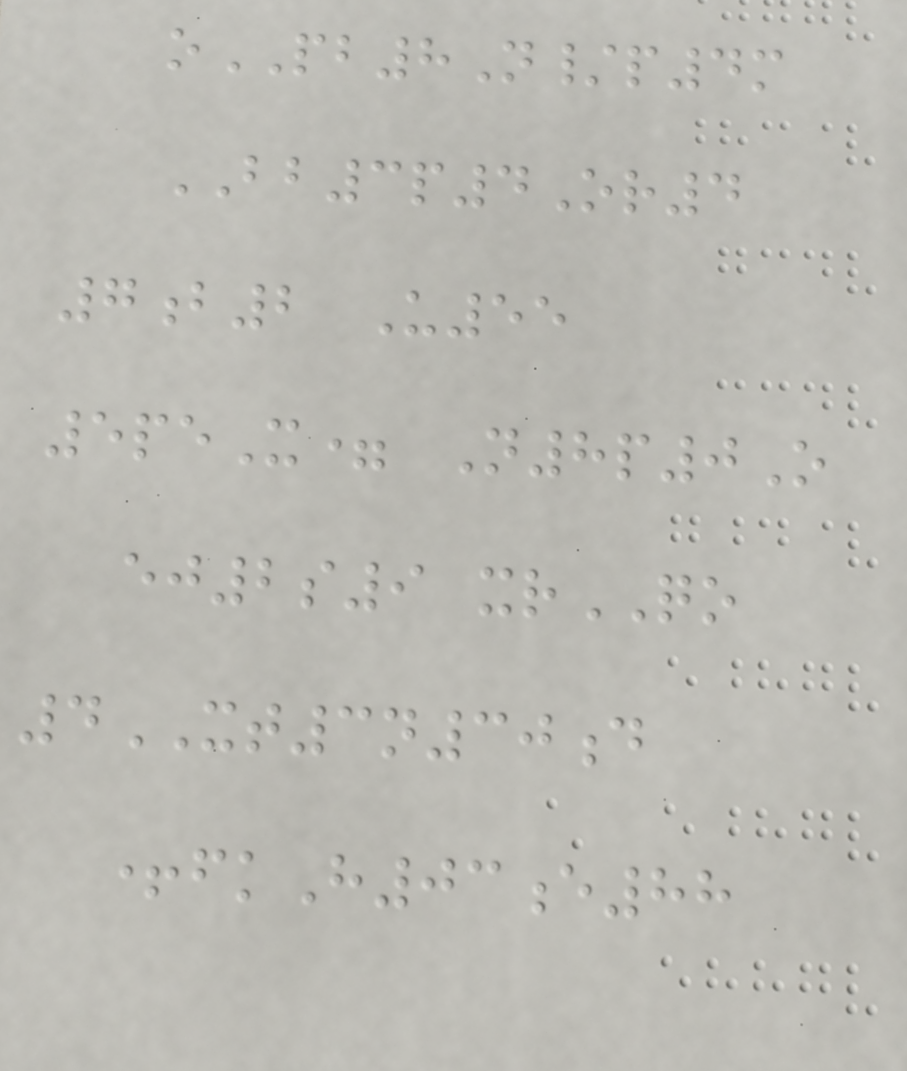oPB8N/p4m
BB3p4Or4
7b2 U55
5peX= N8p0O
ej2s9 xrQO
4XT3n30d
+fkH03e88
